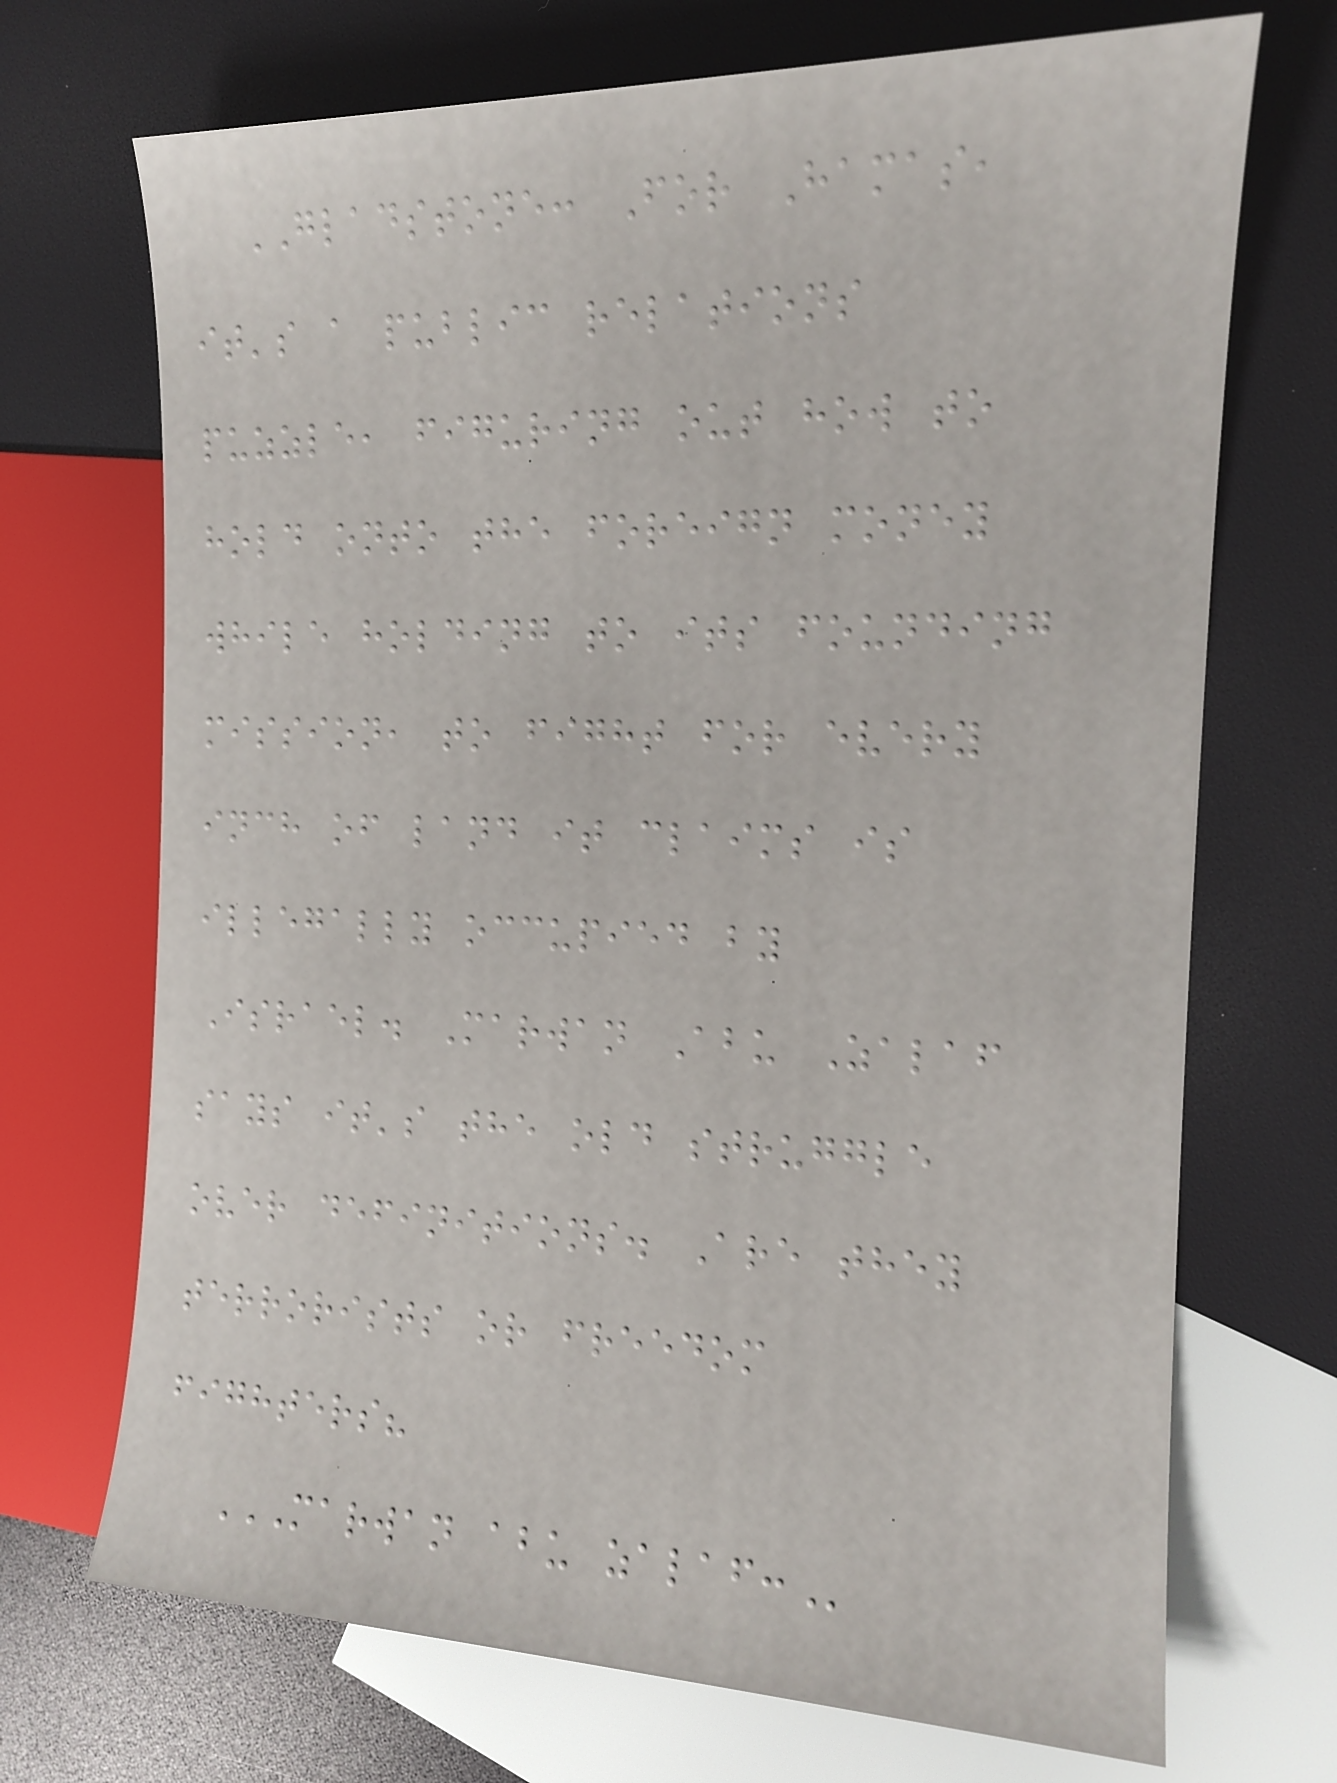GLADSTONE: For Hamas,
it's a public relations
puzzle, figuring out how to
hold onto the foreign money
while holding to its founding
mission, to fight for every
inch of land it claims is
illegally occupied by
Israel. Marwan Abu Zalaf
says it's the old struggle
over definitions. Are they
terrorists or freedom
fighters?
MARWAN ABU ZALAF:
